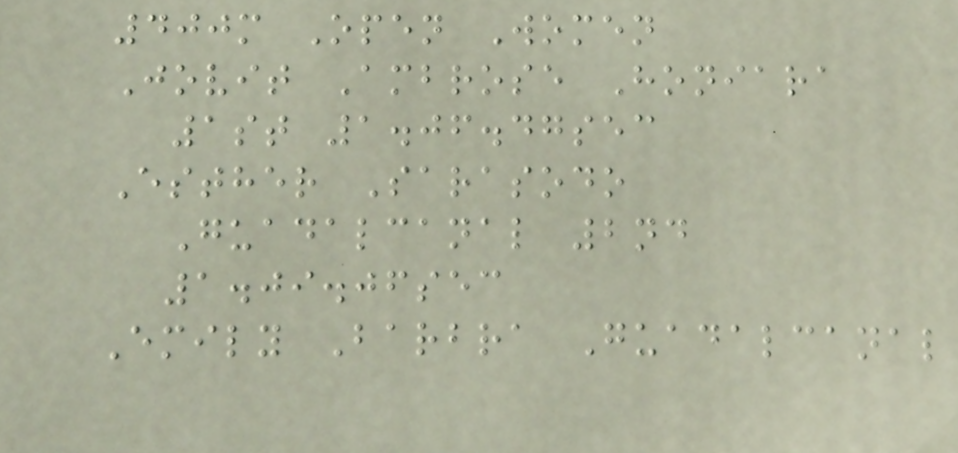400m Open Women
Jovit Ambrose Honiara
1st 1.06.47sec
Esther Sarasodo
Guadalcanal 2nd
1.09.06sec
Emily Barbra Guadalcanal
